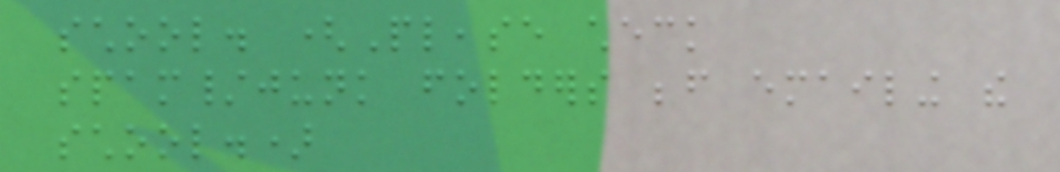school. (Please check
spam/junk folders before emailing the
school.)
